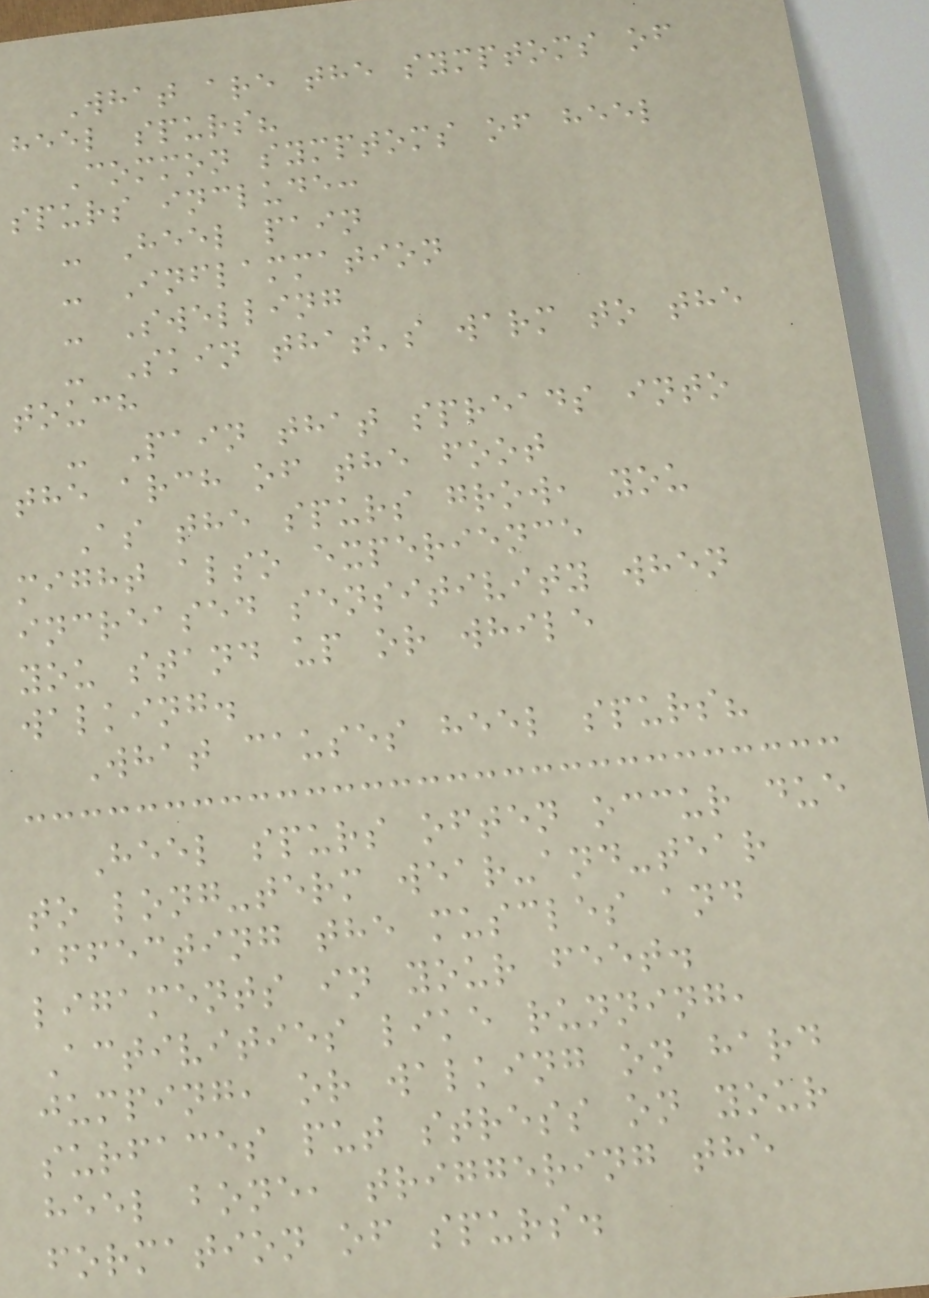What are the symptoms of
heel spurs?
Common symptoms of heel
spurs include:
- Heel pain
- Inflammation
- Swelling
- Skin that's warm to the
touch
- Pain that spreads into
the arch of the foot
As the spurs grow, you
might also experience
increased sensitivity when
you stand up or while
walking.
What causes heel spurs?
Heel spurs often occur due
to long-term wear-and-tear
affecting the muscles and
ligaments in your feet.
Activities like running,
jumping, or walking on hard
surfaces put stress on your
heel bone, triggering the
formation of spurs.
